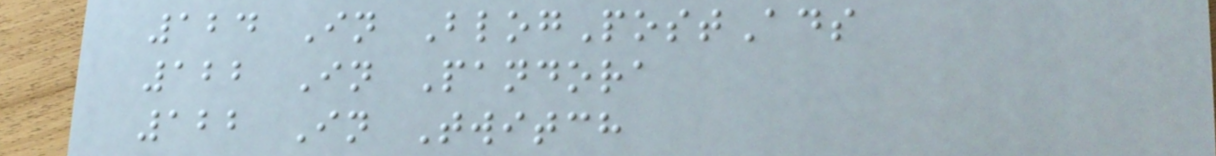124 In BlogPostAds
122 In Pandora
122 In Twitch
